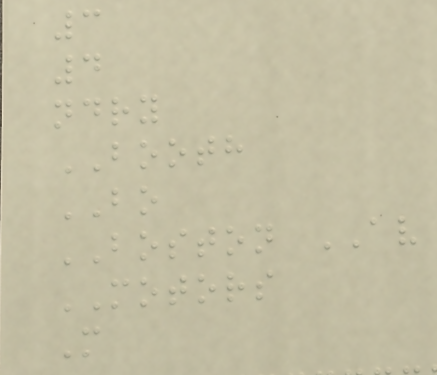3
4
ndry
BOOTH
BO
BOSTON AV
MOTORS
M
